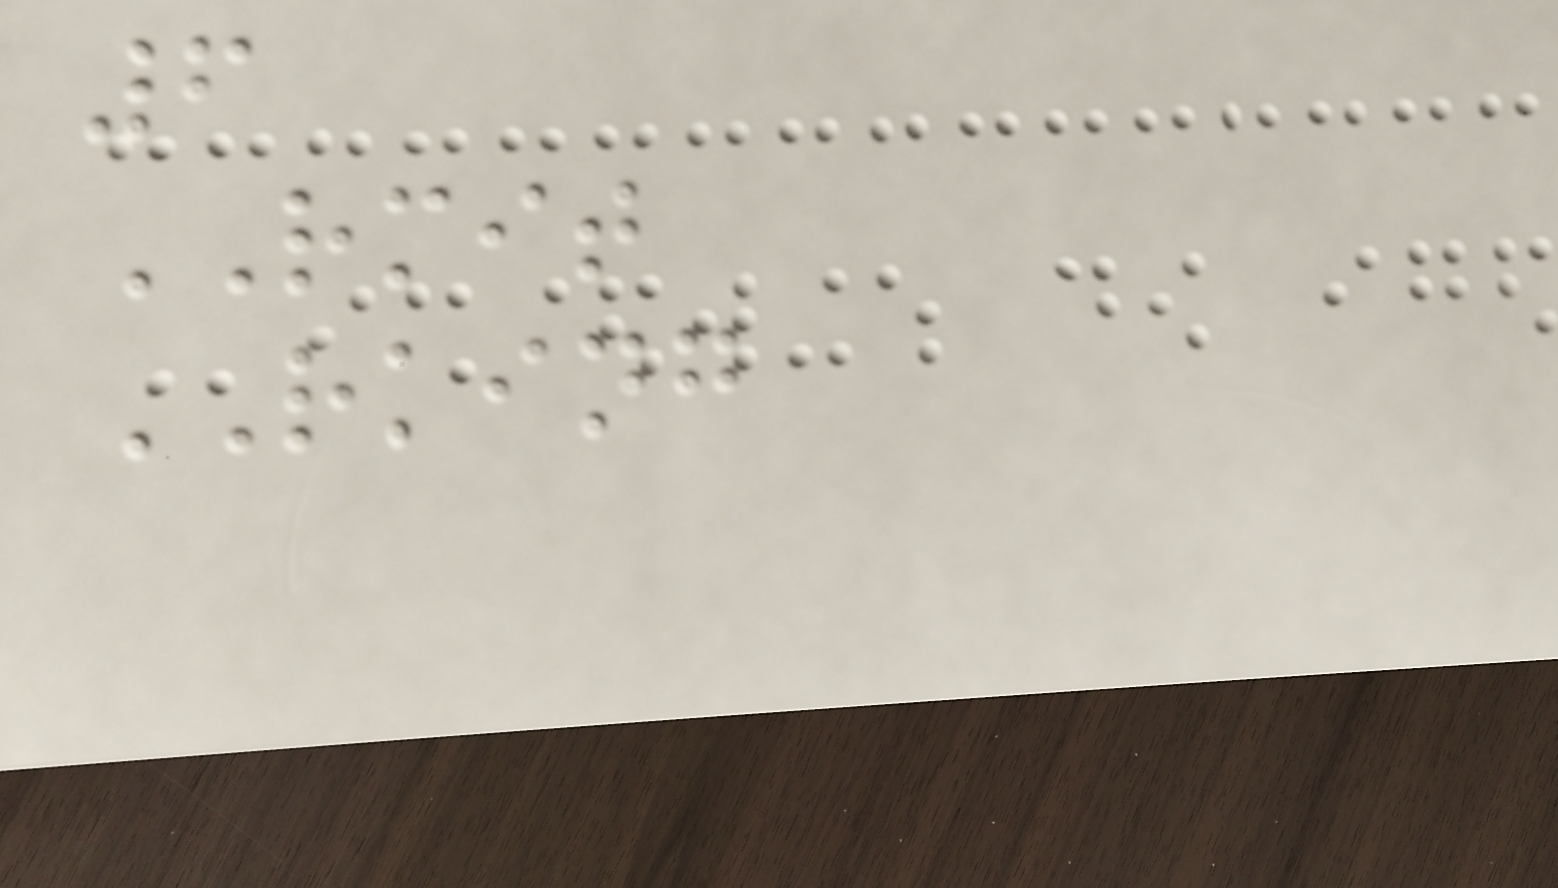6
RMIT
RKING
